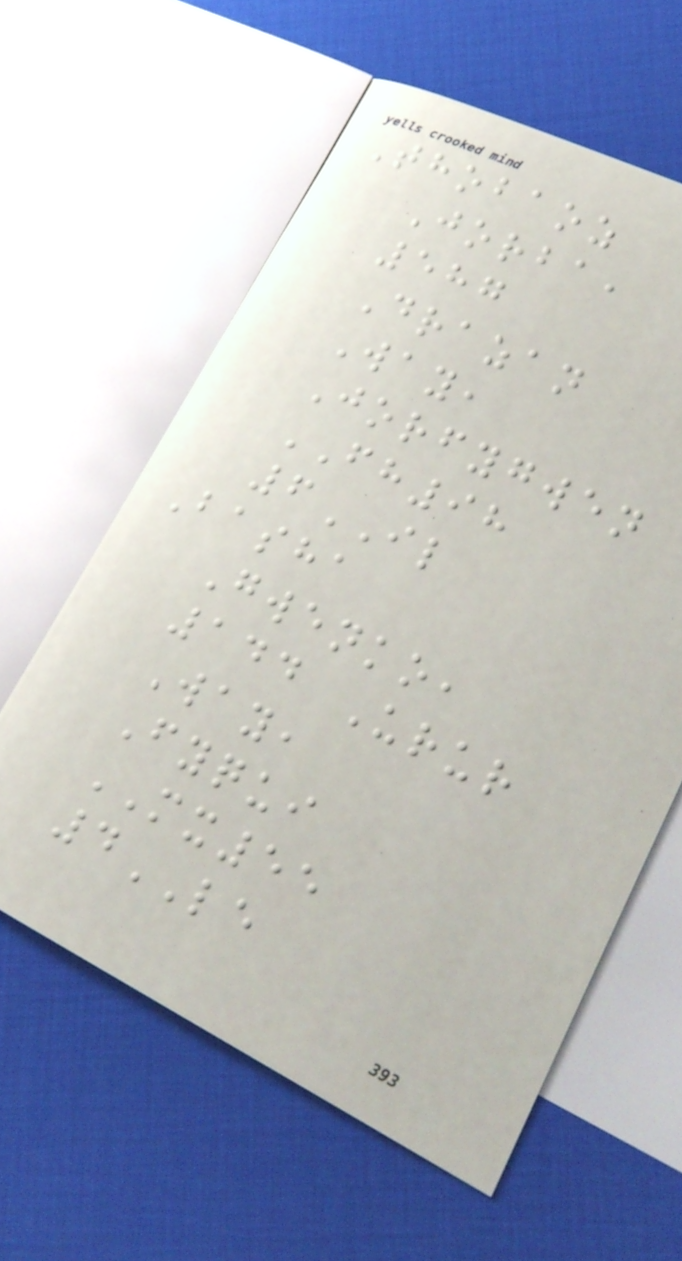Thobaoz
Jorba,
587
Drazan
Way,
Jorfygwen
FH98
6IL
Basha
Gwenko,
144 Urur
Way,
Fyqui
MX55
4LE
